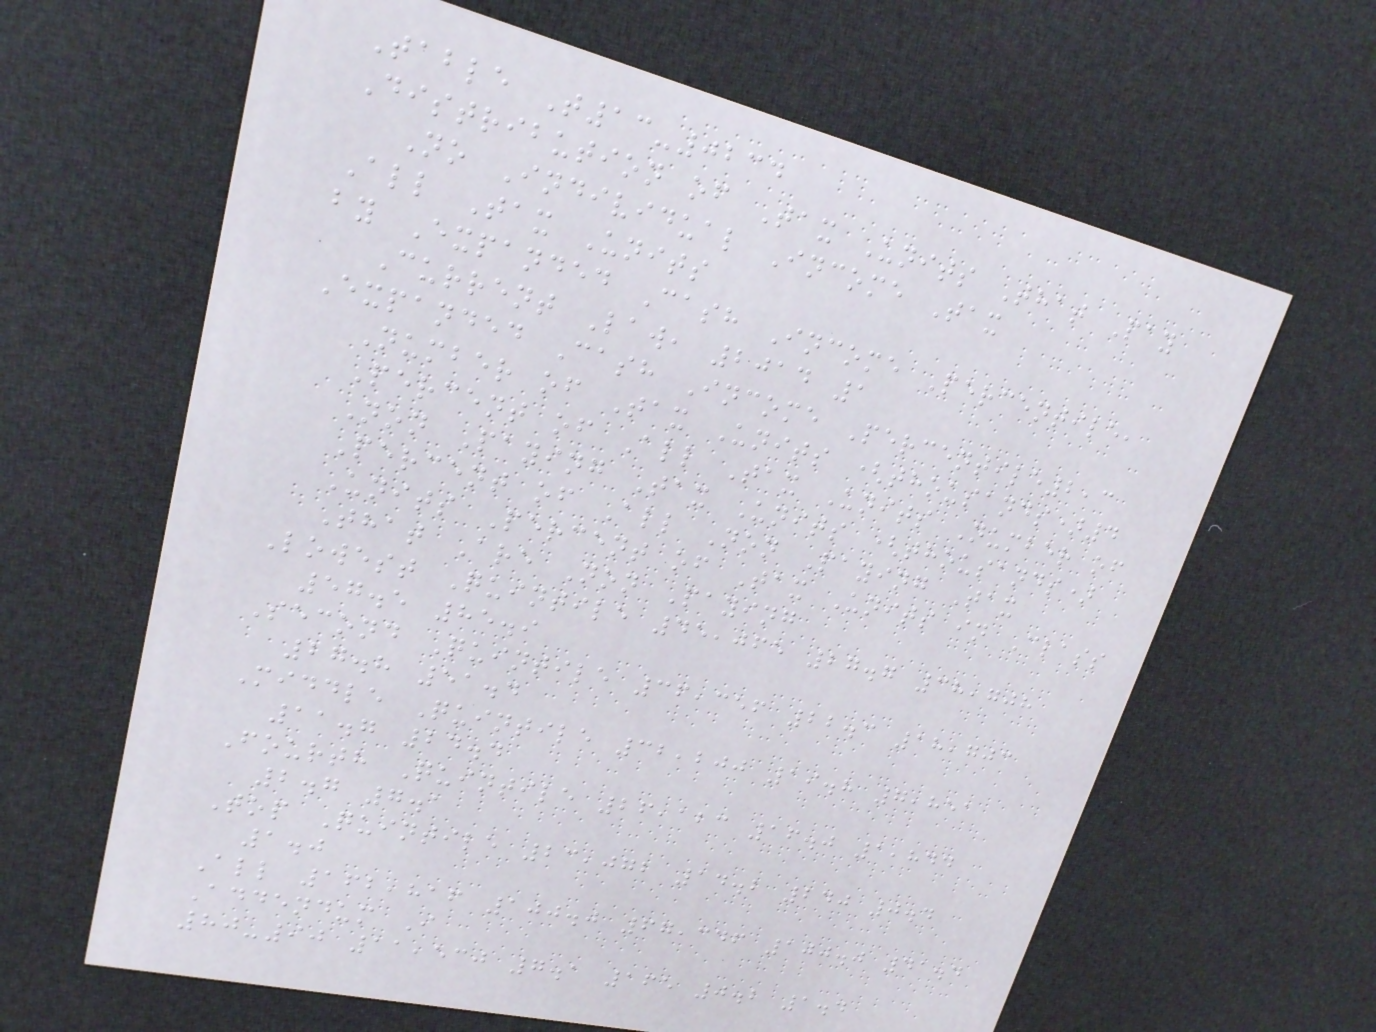Table T13-0234
Distribution of Tax Units That Pay
No Individual Income Tax
All Tax Units
by Expanded Cash Income Percentile,
Current Law, 2014 1
Expanded Cash Income Percentile2,3
Number of Tax Units (thousands)4
Percent of All Tax Units Number of
Non Paying Tax Units (thousands)
Percent of All Non Paying Tax
Units Percent of Tax Units in Class
That Are Non Paying
Lowest Quintile 45,065 27.7 38,708
57.5 85.9
Second Quintile 36,356 22.3 18,703
27.8 51.4
Middle Quintile 32,200 19.8 7,851
11.7 24.4
Fourth Quintile 26,123 16.0 1,844
2.7 7.1
Top Quintile 23,072 14.2 240 0.4
1.0
All 162,816 100.0 67,346 100.0 41.4
Addendum I
80-90 11,530 7.1 165 0.2 1.4
